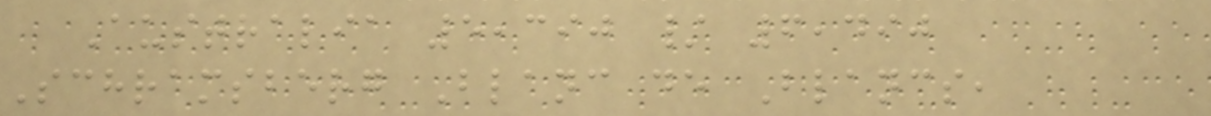Australia 5,390 / 6,490
Schramsberg Blanc de Blancs,
